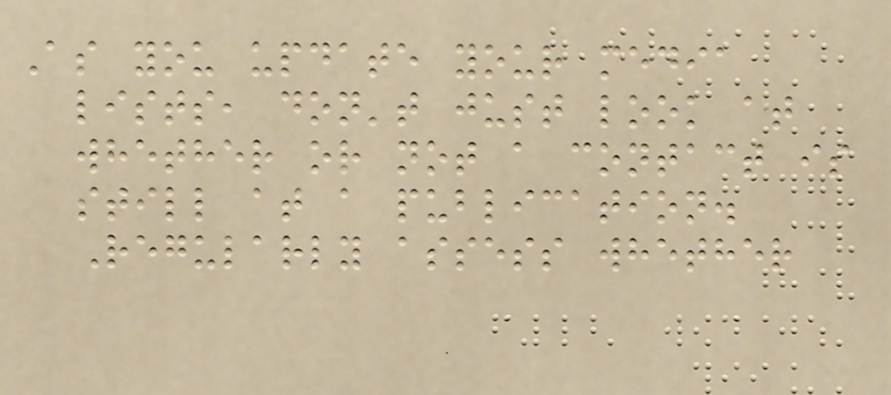As you update your media
lists, don't just look at
whether or not a contact is
still at a publication.
Regularly assess whether
